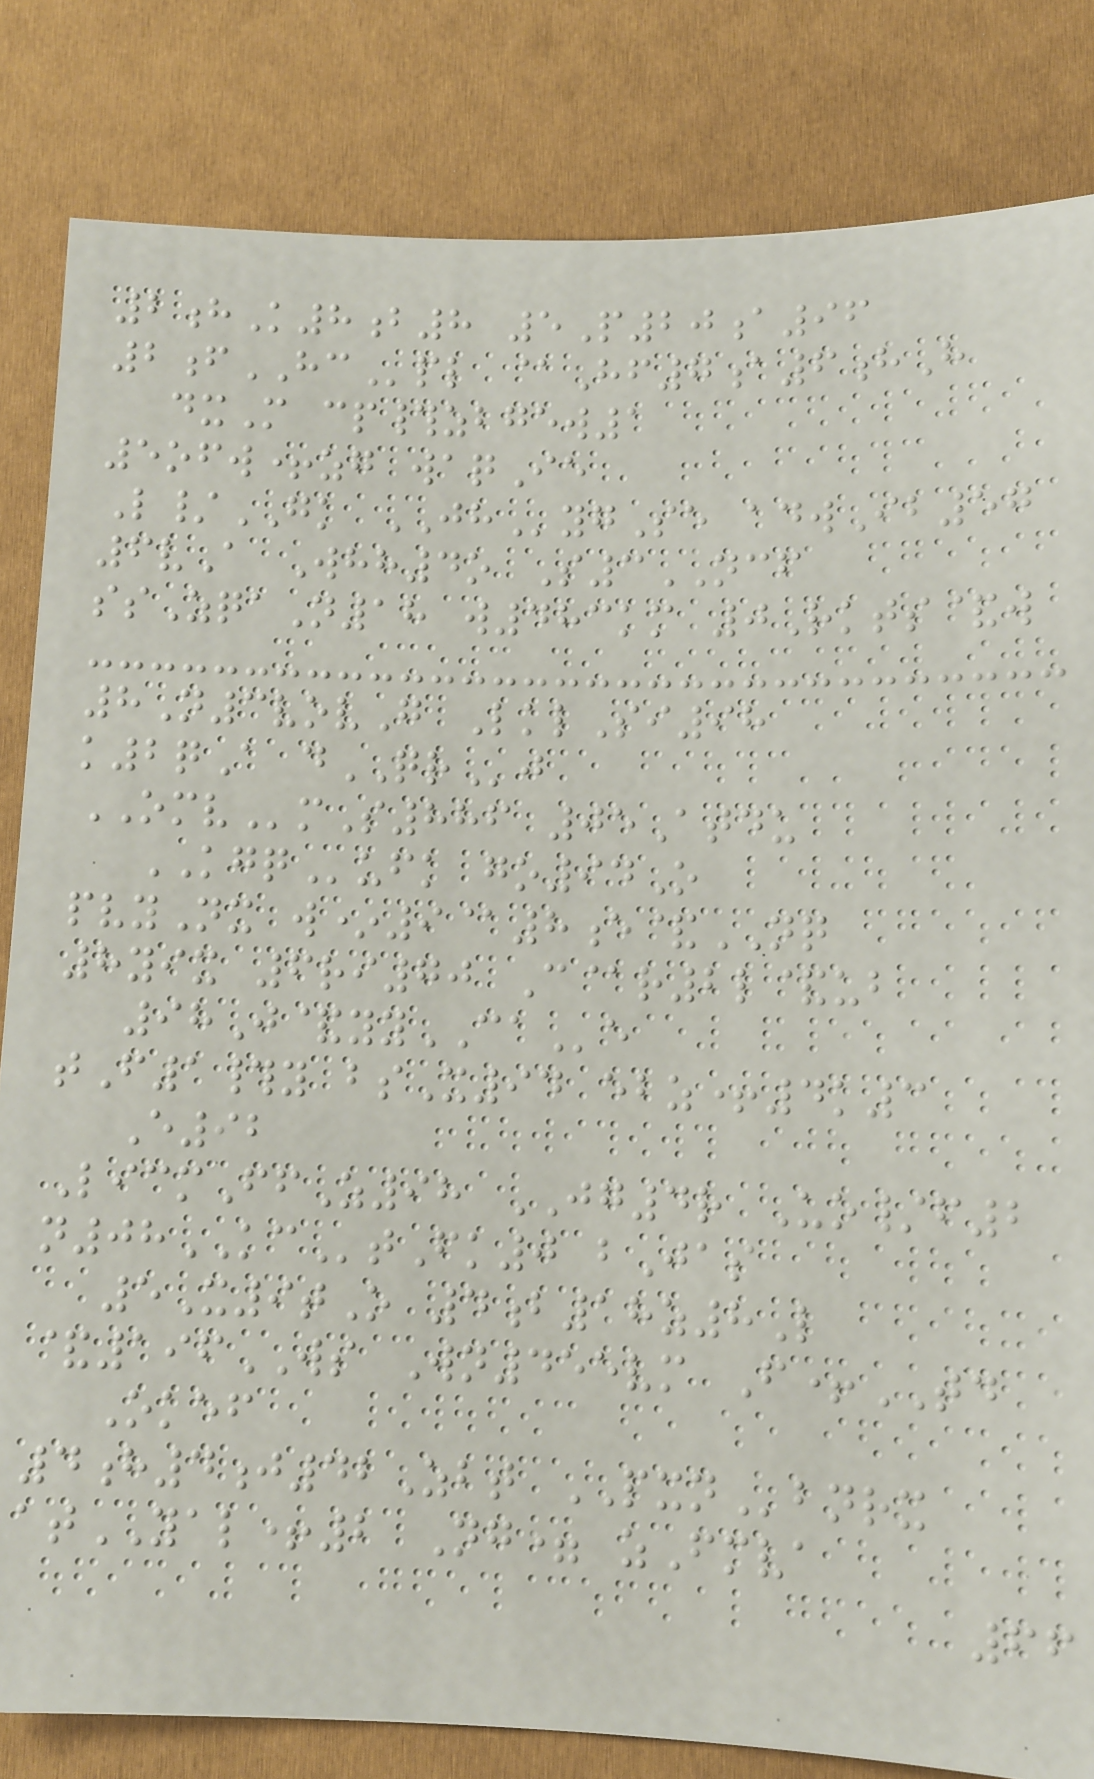2hK8b8 5P20a96
2fHCpl @Hf7a6hH
dxM cp#zbgew1
5ofw+zg waqIe
L/GK JHygSe adwIb57
6vA Whh4o S3NCF
ssZqaN18 w483km 0Rkts&w
8N3vovG LklSi98
k2qA dQRj
OMVmS886 05Atdu
KGQufk go94O
pvyNx w*9@8e&NQ
8yix 6ri70 C@r2l&ub
98J&yyCAe
tF1#y bsX94 ebz+4k3
E92
LicmFfZ98 JG4r Uo/f2
n08KCtFk0 bJas
5X9tO 4b18z8L
&196WS Wn455vm F+TD
Okef
4h4j42Zbt PXNbnrx
atYAL+2 Ng= zFmva
66
